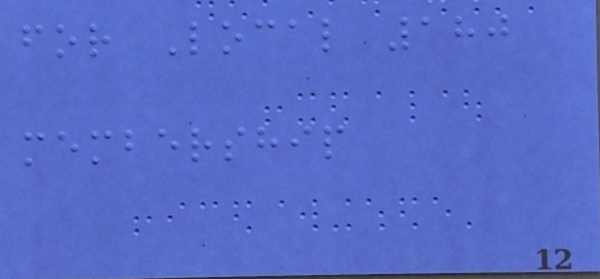for Local 180
membership
